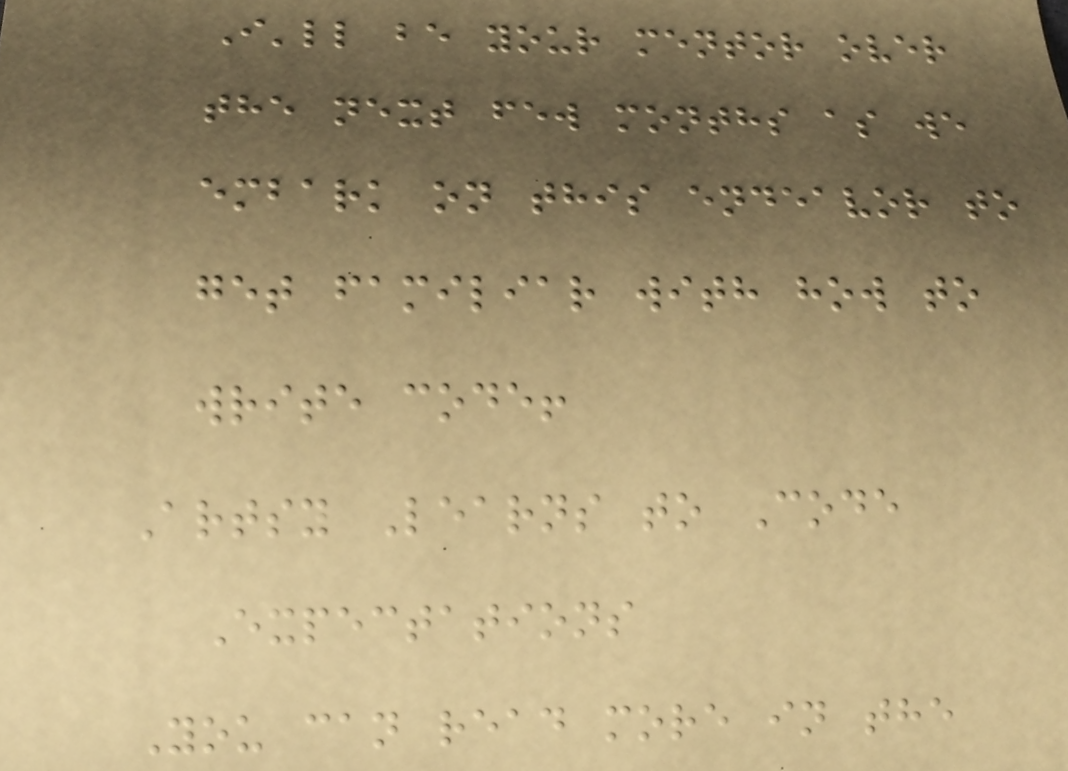I'll be your mentor over
the next few months as we
embark on this endeavor to
get familiar with how to
write code!
Artsy Learns to Code
Expectations
You can read more in the
